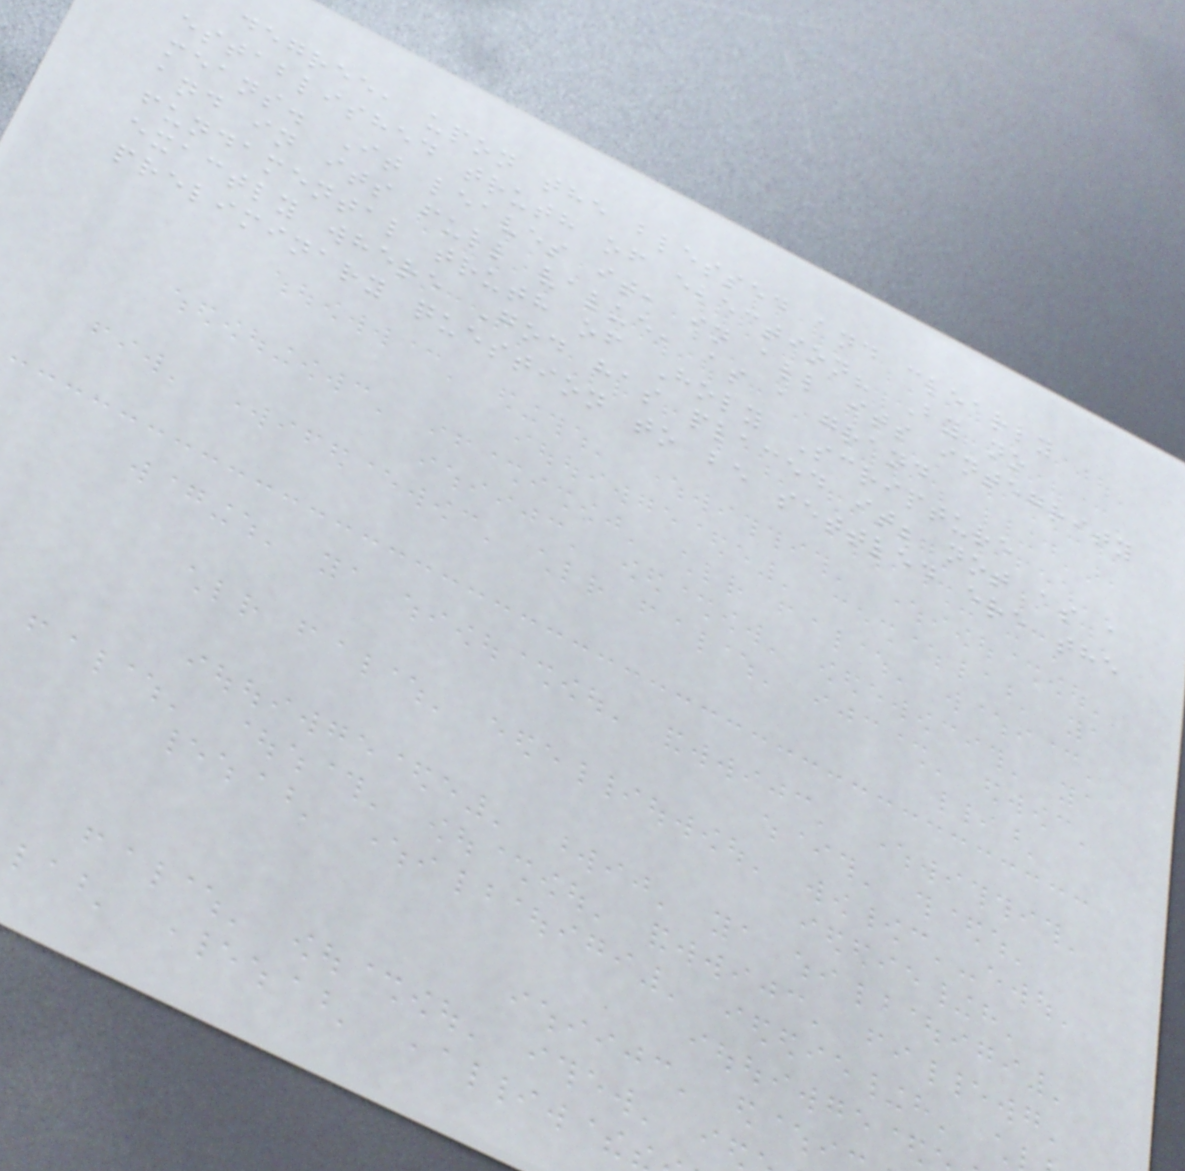degree, upon the blessed and clearly
established truth of election? By no
means. It leaves it, in all its integrity
and in its full value, as a grand
fundamental truth of Holy Scripture
exactly where God has placed it; not as a
preliminary question to be settled ere the
